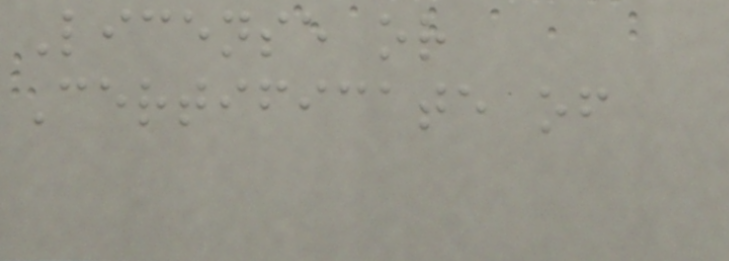License or
Certificate of
